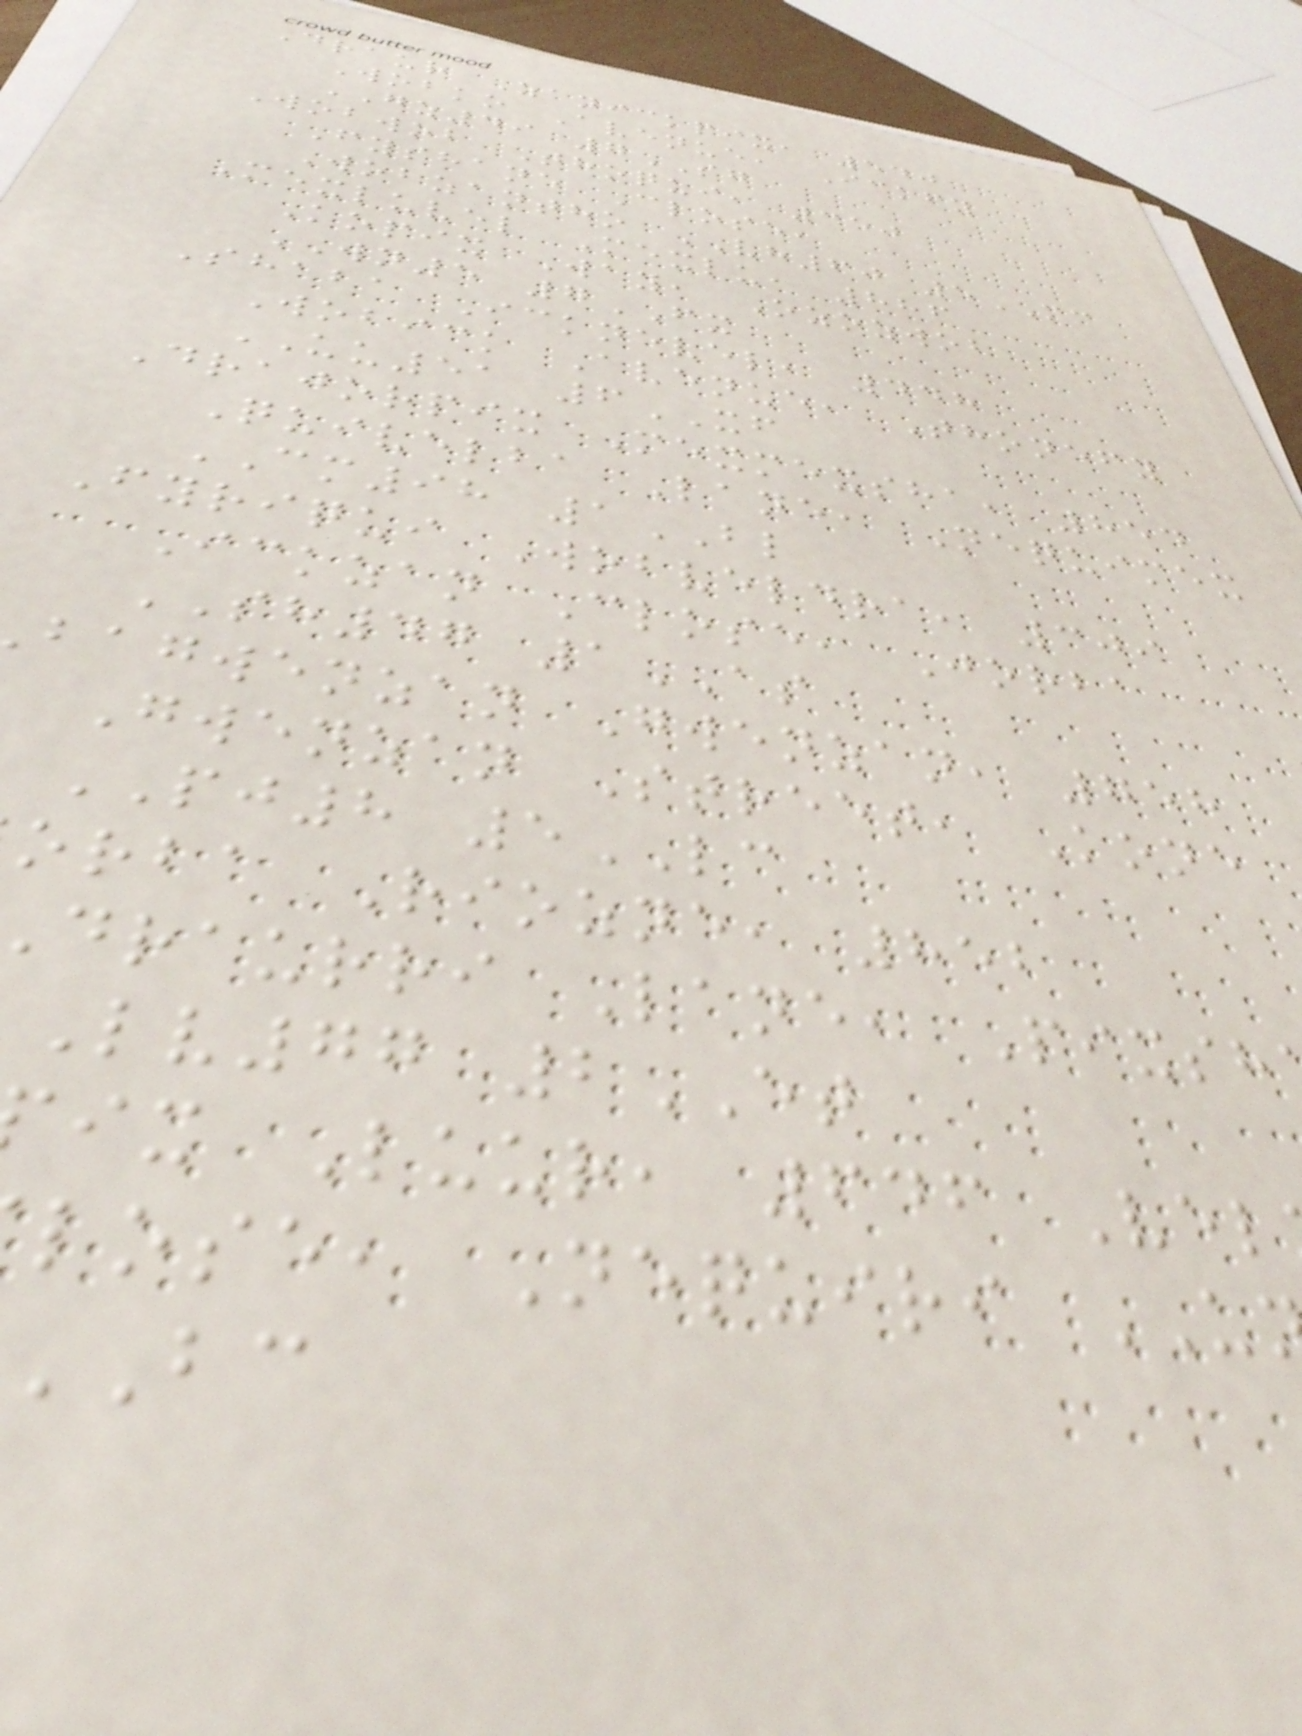Draur Zanickpix, 540
Wobko Avenue, Ickfy
GZ49 7SG
Wobwob Thoqui, 350
Fyshane Close,
Wobzantho VH60 5MC
Mexluvel Mexlu, 886
Kopix Way, Ozozwob
WN5 7FX
Shaba Icknevel, 448
Wobick Avenue, Thonefy
UU51 6XF
Drajorpix Mexmexsha, 854
Quivelba Lane, Nequimex
CM98 1BL
Fyriqui Wobveldra, 309
Ickzan Close, Jorba
SH47 1AS
bagwenzan Gwenzan, 758
Gwenzan Street, Kone
PJ8 5LC
orba Riozne, 852
draurri Lane, Pixsh
lv77 2ET
ix Luur, 646 Vel
lose, Nequiri
